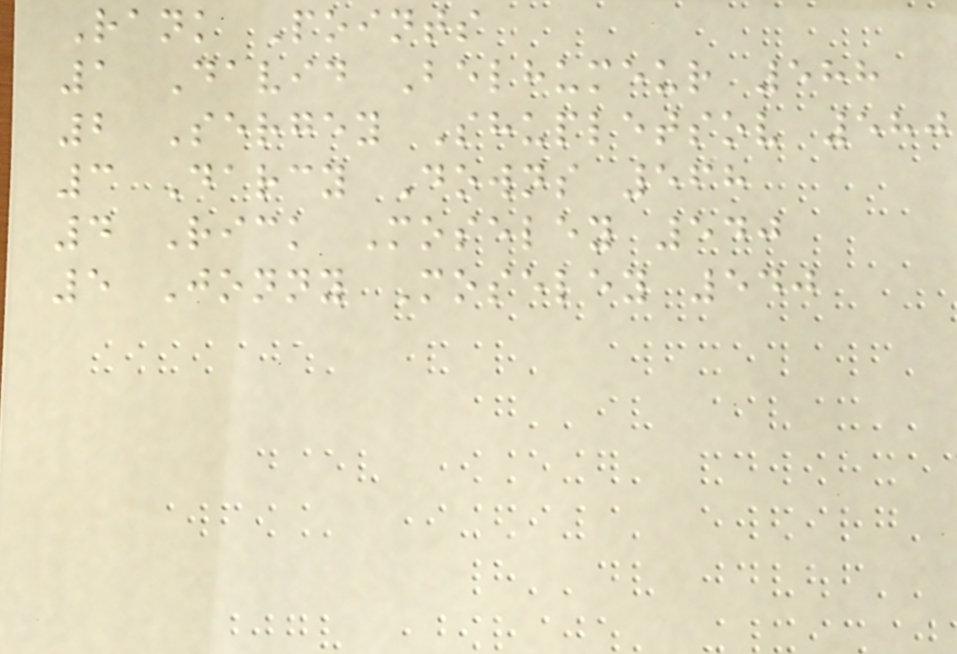Rank Points
1 David Belhumeur 588
2 Sergey Shupletsov 580
3 Darcy Downs 568
4 Rick Moseley 540
5 Jonny Moseley 540
